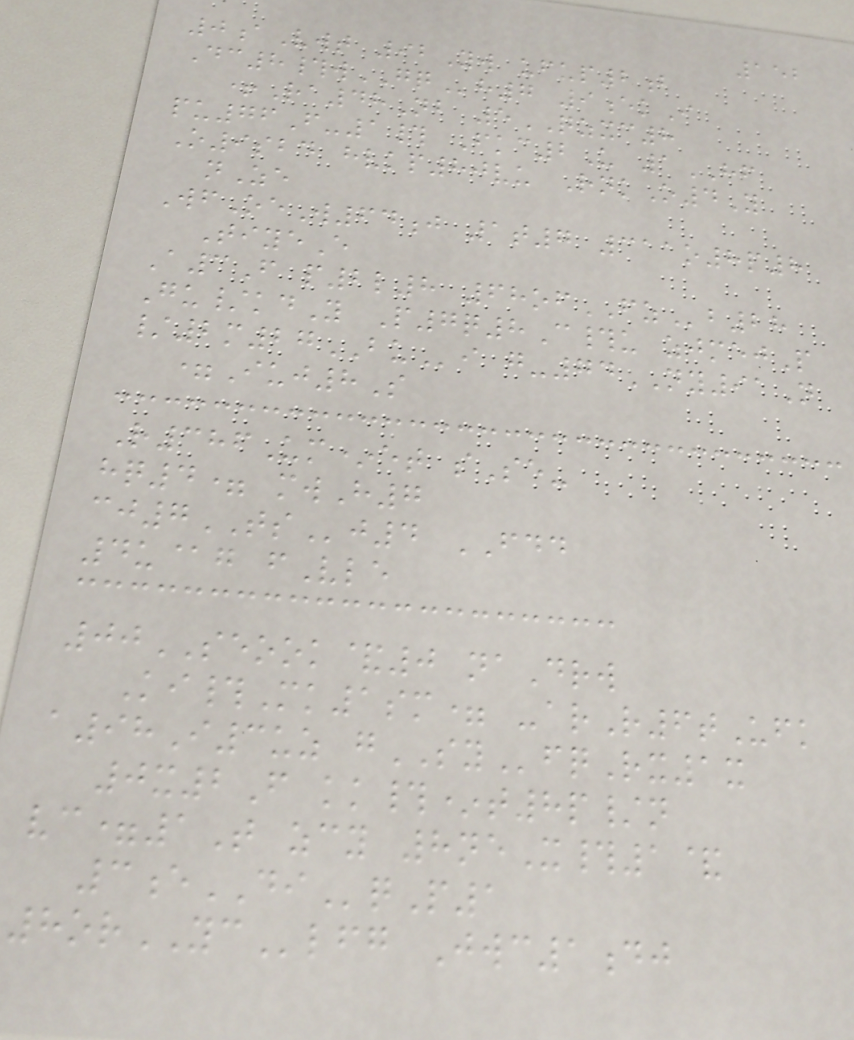152
0aVwt 92Yw ufup2b
Dc8#wGQh7 9ekI
+Ra48Nb 5QZXC8
pu76F-1# Fkc2U 1HF
O9sbd hvkp80vu RnkO4Y
nZe
WfOeW64j 1t7 311o8p8
TiyeE
A3F p2l8 68ofFZb28
Gu/kdY P7q8C#u zjmejP
/2m27BUi g-74NY91N
=Iuj8S
R386Um*et sSe-
hq4= mwH7
cj7TSj4 FDD
4u@g fVle
00SEOOK&0 naDrw
Ki#Mk1sm= -arR6tUfk
a98I3uz gSYfqRx1x
0x2F kk#*t8p/n
vc=1T zcy 8neX#1&
3eDIqP1
8orYClfg Jwc1dj
